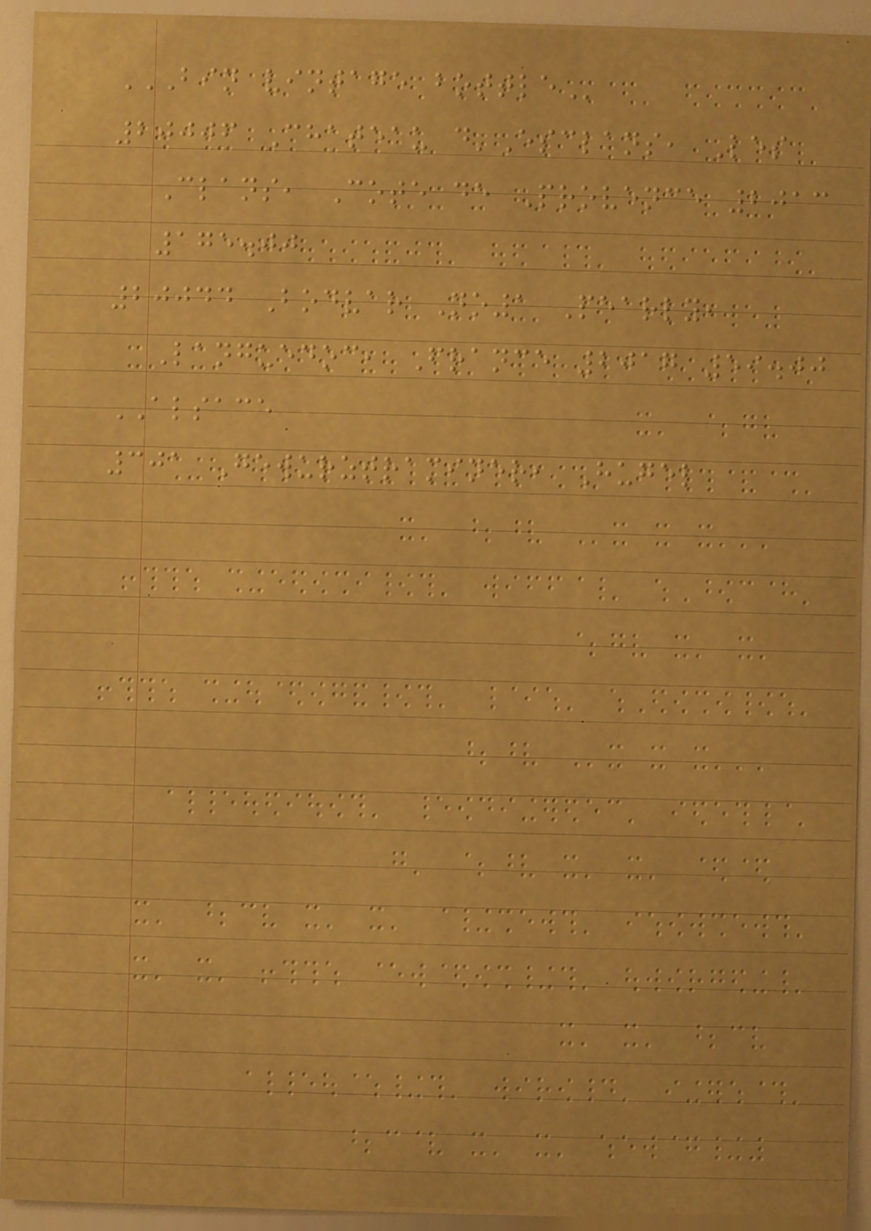BIN VINTAGE BOTTLE
20006 Chateau d'Esclans, Les
Clans, Cote de Provence 2013
175.00
20044 Bodvar No1 Pearly,
Languedoc, France 2017 59.00
ALSACE
301 Gewurztraminer, Hugel
